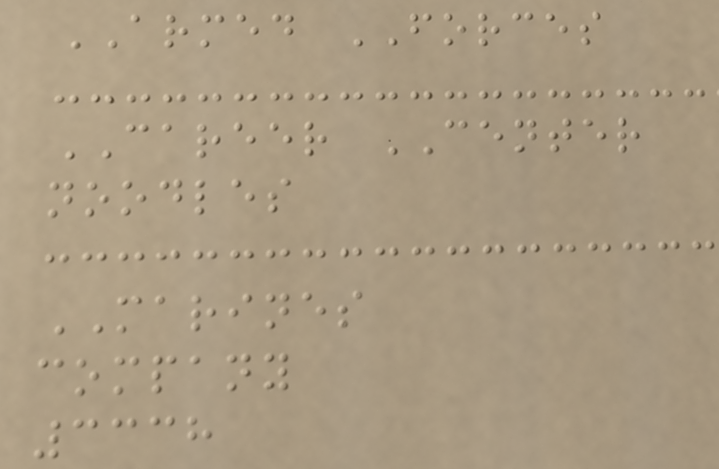ARMED FORCES
CAREER CENTER
noodles
MARINES
company
3338
